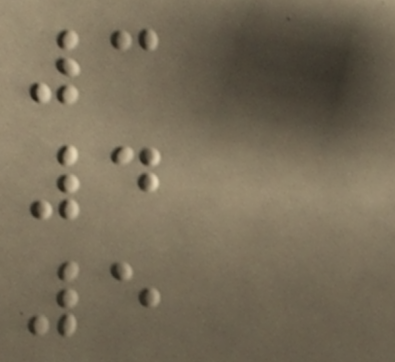3
4
5
